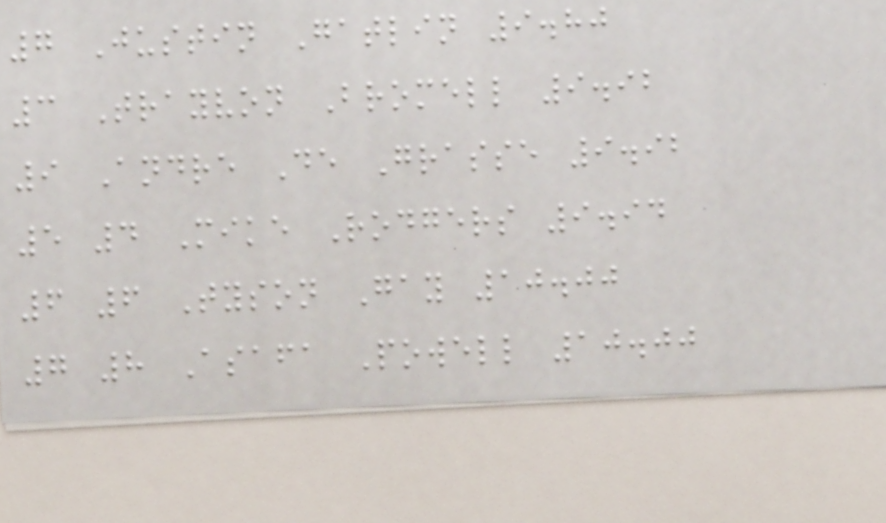7 Justin Gatlin 9.80
3 Trayvon Bromell 9.92
9 Andre De Grasse 9.92
5 4 Mike Rodgers 9.94
6 6 Tyson Gay 10.00
7 8 Asafa Powell 10.00
